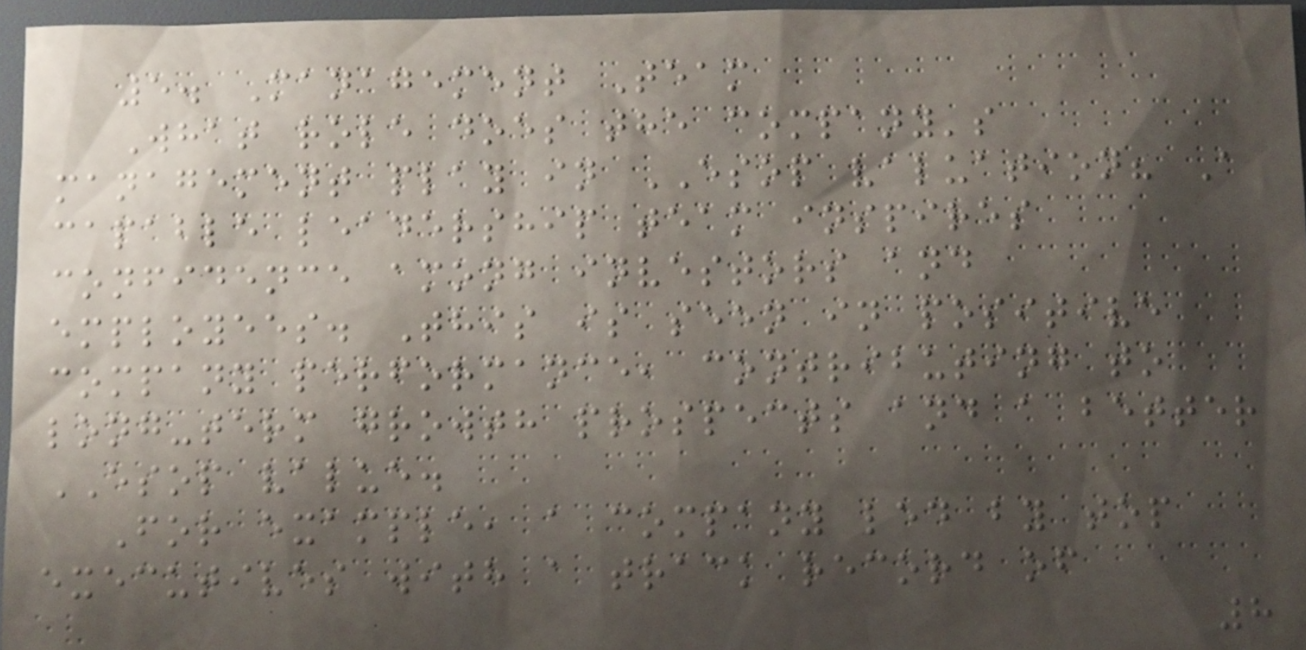5. Management Team
What role does the company's
management play in ESOP valuation? A
capable leadership team inspires
confidence among investors and
employees. This is seen in positive
company performance, contributing to
long-term growth prospects and a better
ESOP value.
For example, a company led by top
executives with a track record of
8
